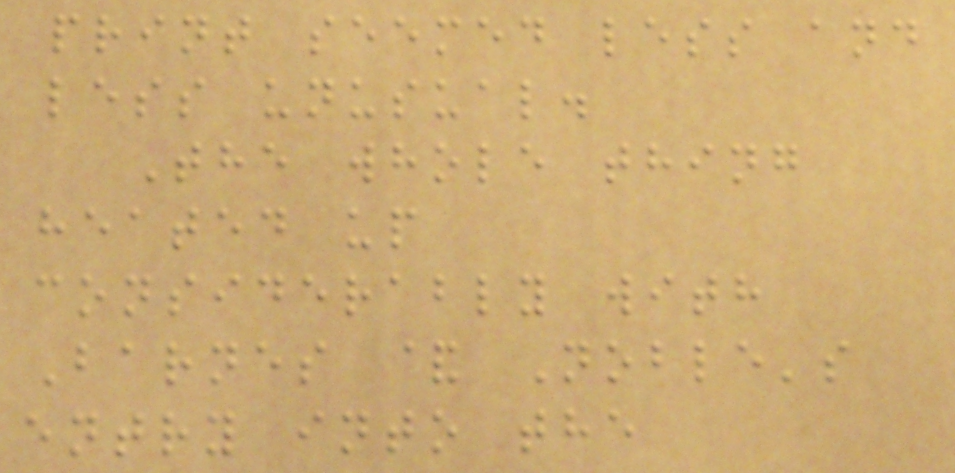print seemed less and
less unusual.
The whole thing
heated up
considerably with
Barnes & Noble's
entry into the
